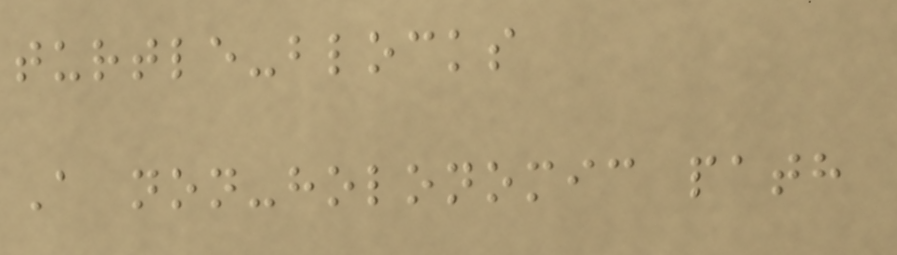turtle-blocks
A non-holonomic path
